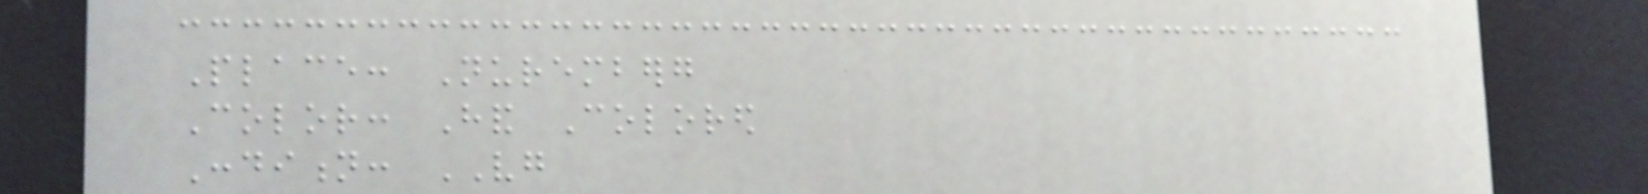Place: Nuremberg
Color: Hand Colored
Condition: VG
